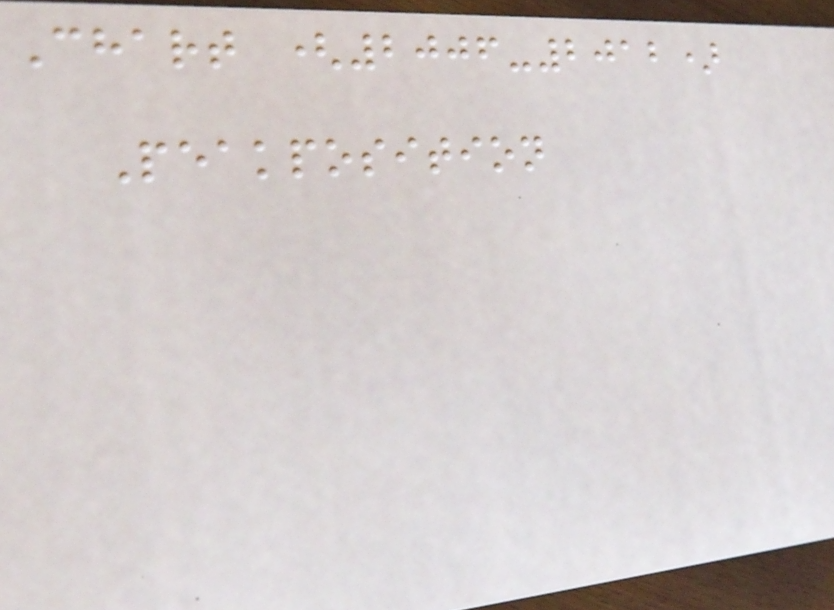Chart (2006-2012)
Peakposition
